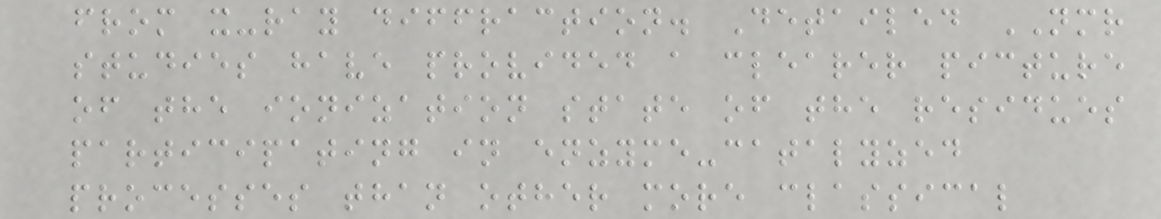from x-ray diffraction. Detailed NMR
studies have provided a clearer picture
of the ionization state of the residues
participating in enzyme-catalyzed
processes than other more classical
